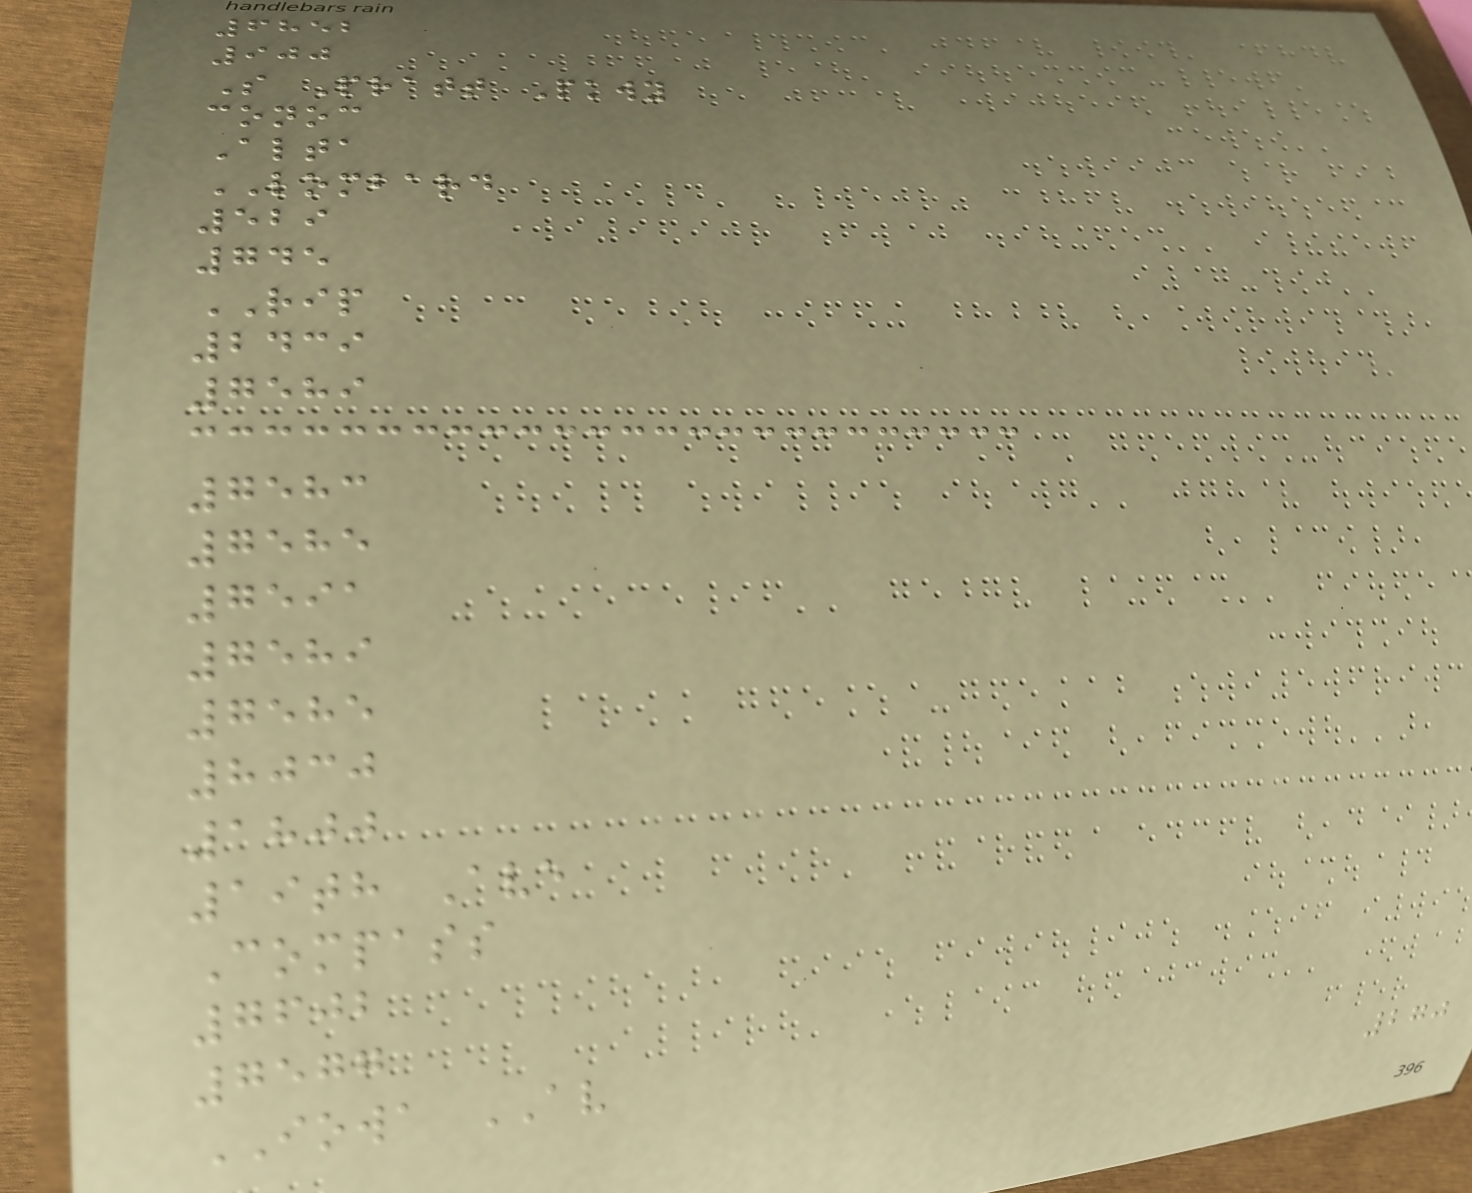6852
900
S Pratt Pkwy
conoc
Alta
LOMBARD
529
745
RIP
2439
7589
7583
7585
7591
7589
7585
8030
1800
19th Ave
Compass
7602
7577
IOWA AV
270
